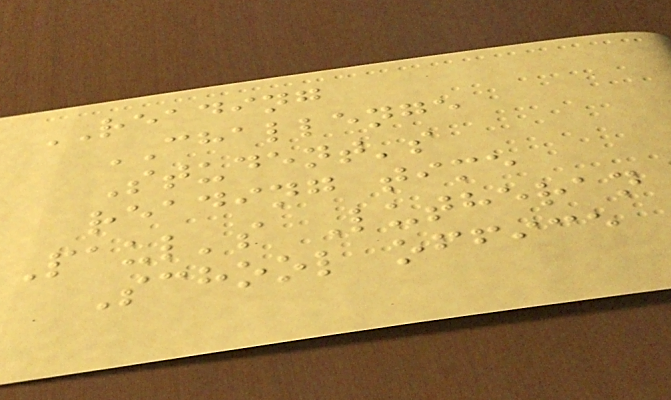READING
CHALLENGE
Student's
reading time
Paul's Lutheran
School office
